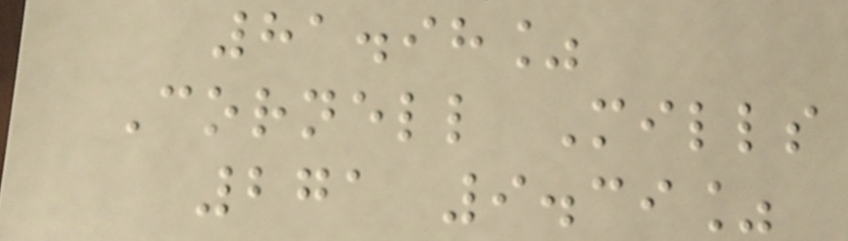81.98%
Cornell Mills
271 9.39%
